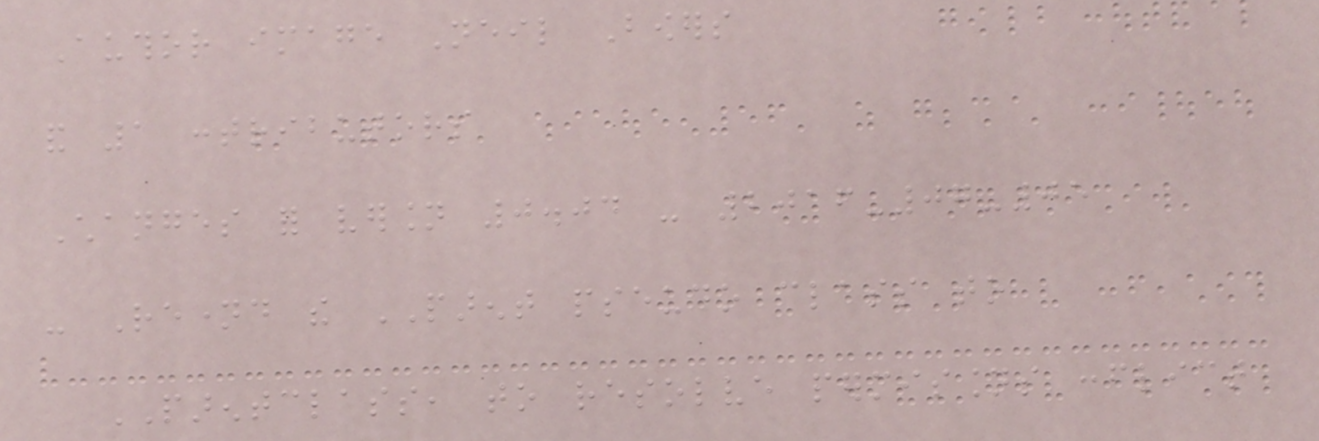Author image Neil Bowers
and 1 contributors
Changes for version 0.04 - 2016-07-05
- Renamed the PARENT pseudo class to
PARENTCLASS, to resolve permissions conflict
